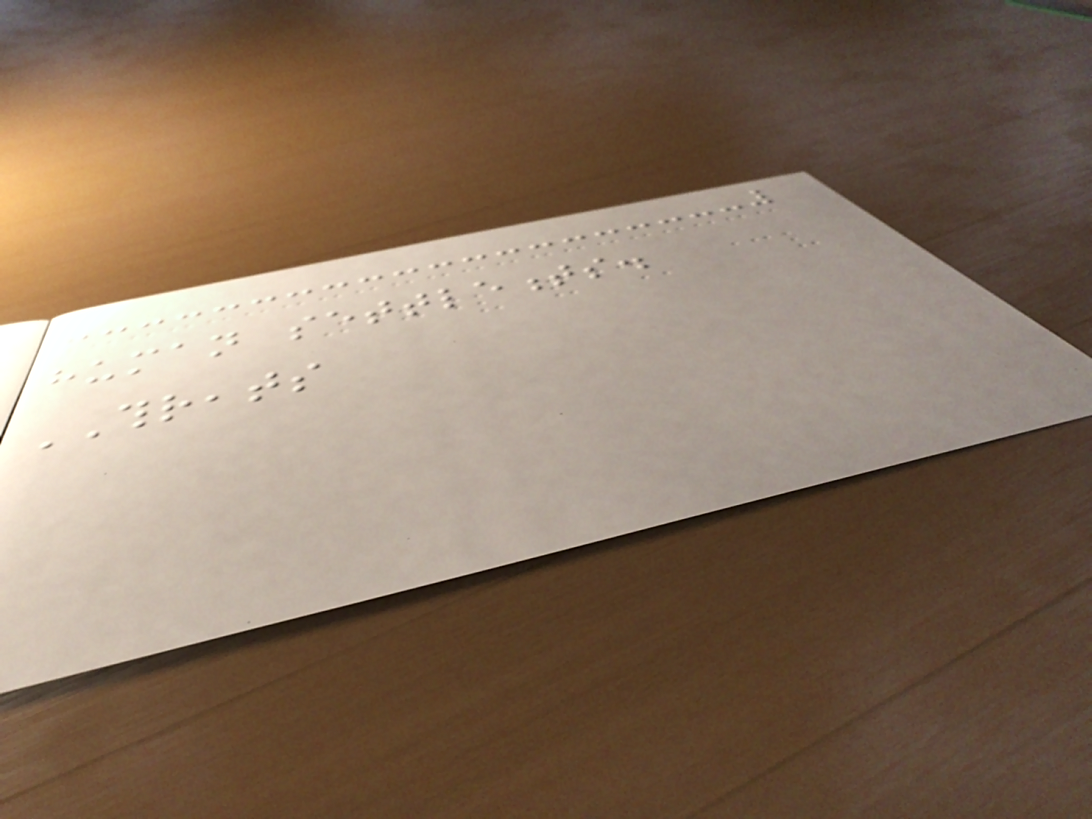human settlements.
THREATS
